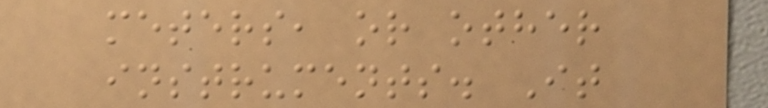meters, or other
instruments. It
